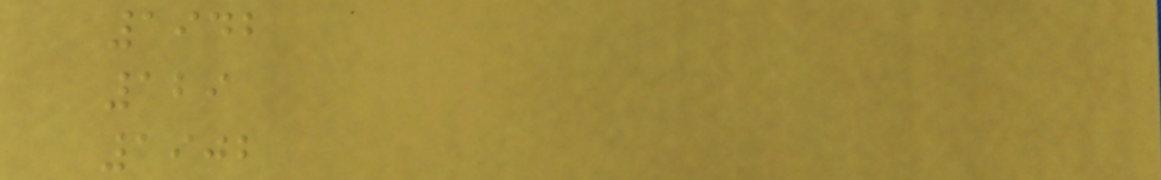1942
129
1902
